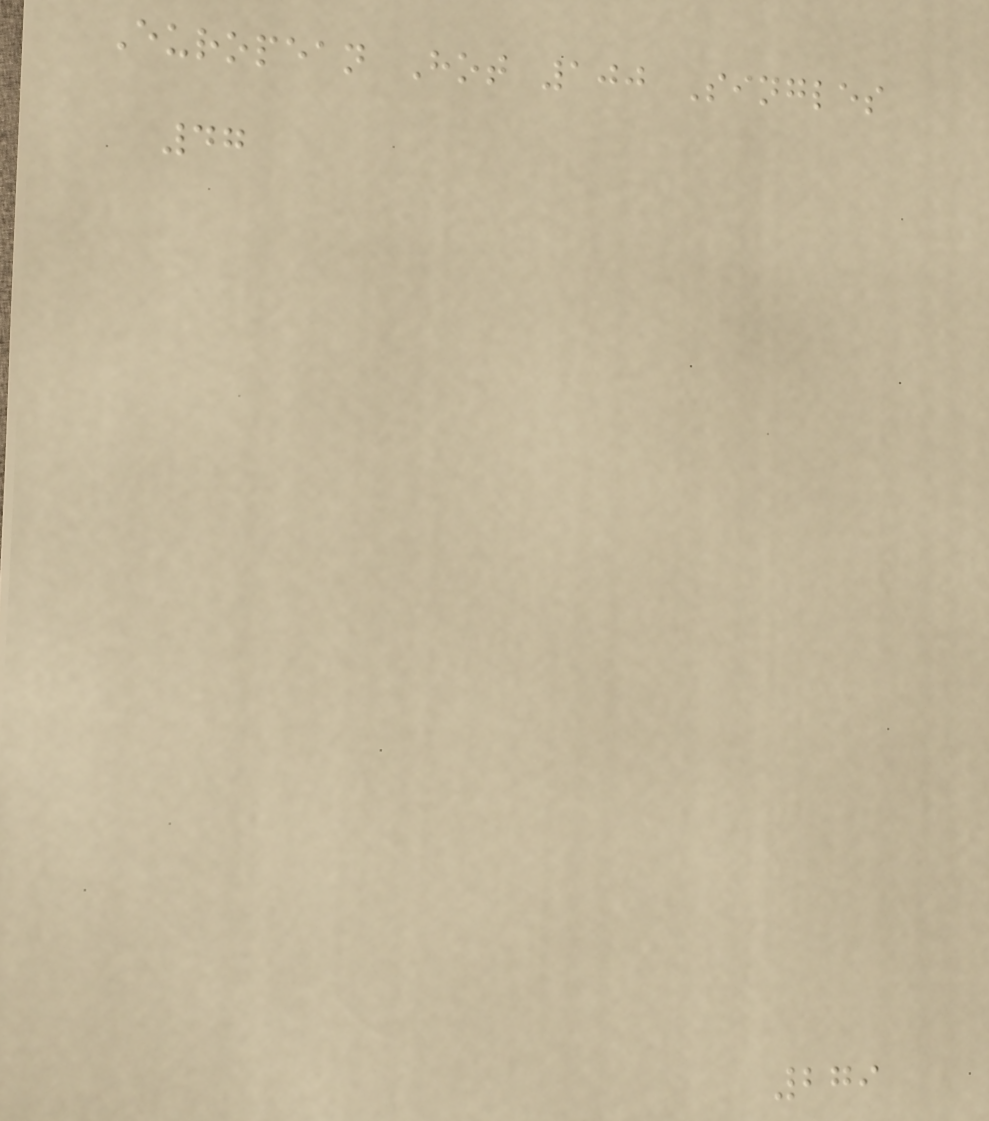European Hot 100 Singles
47
279
